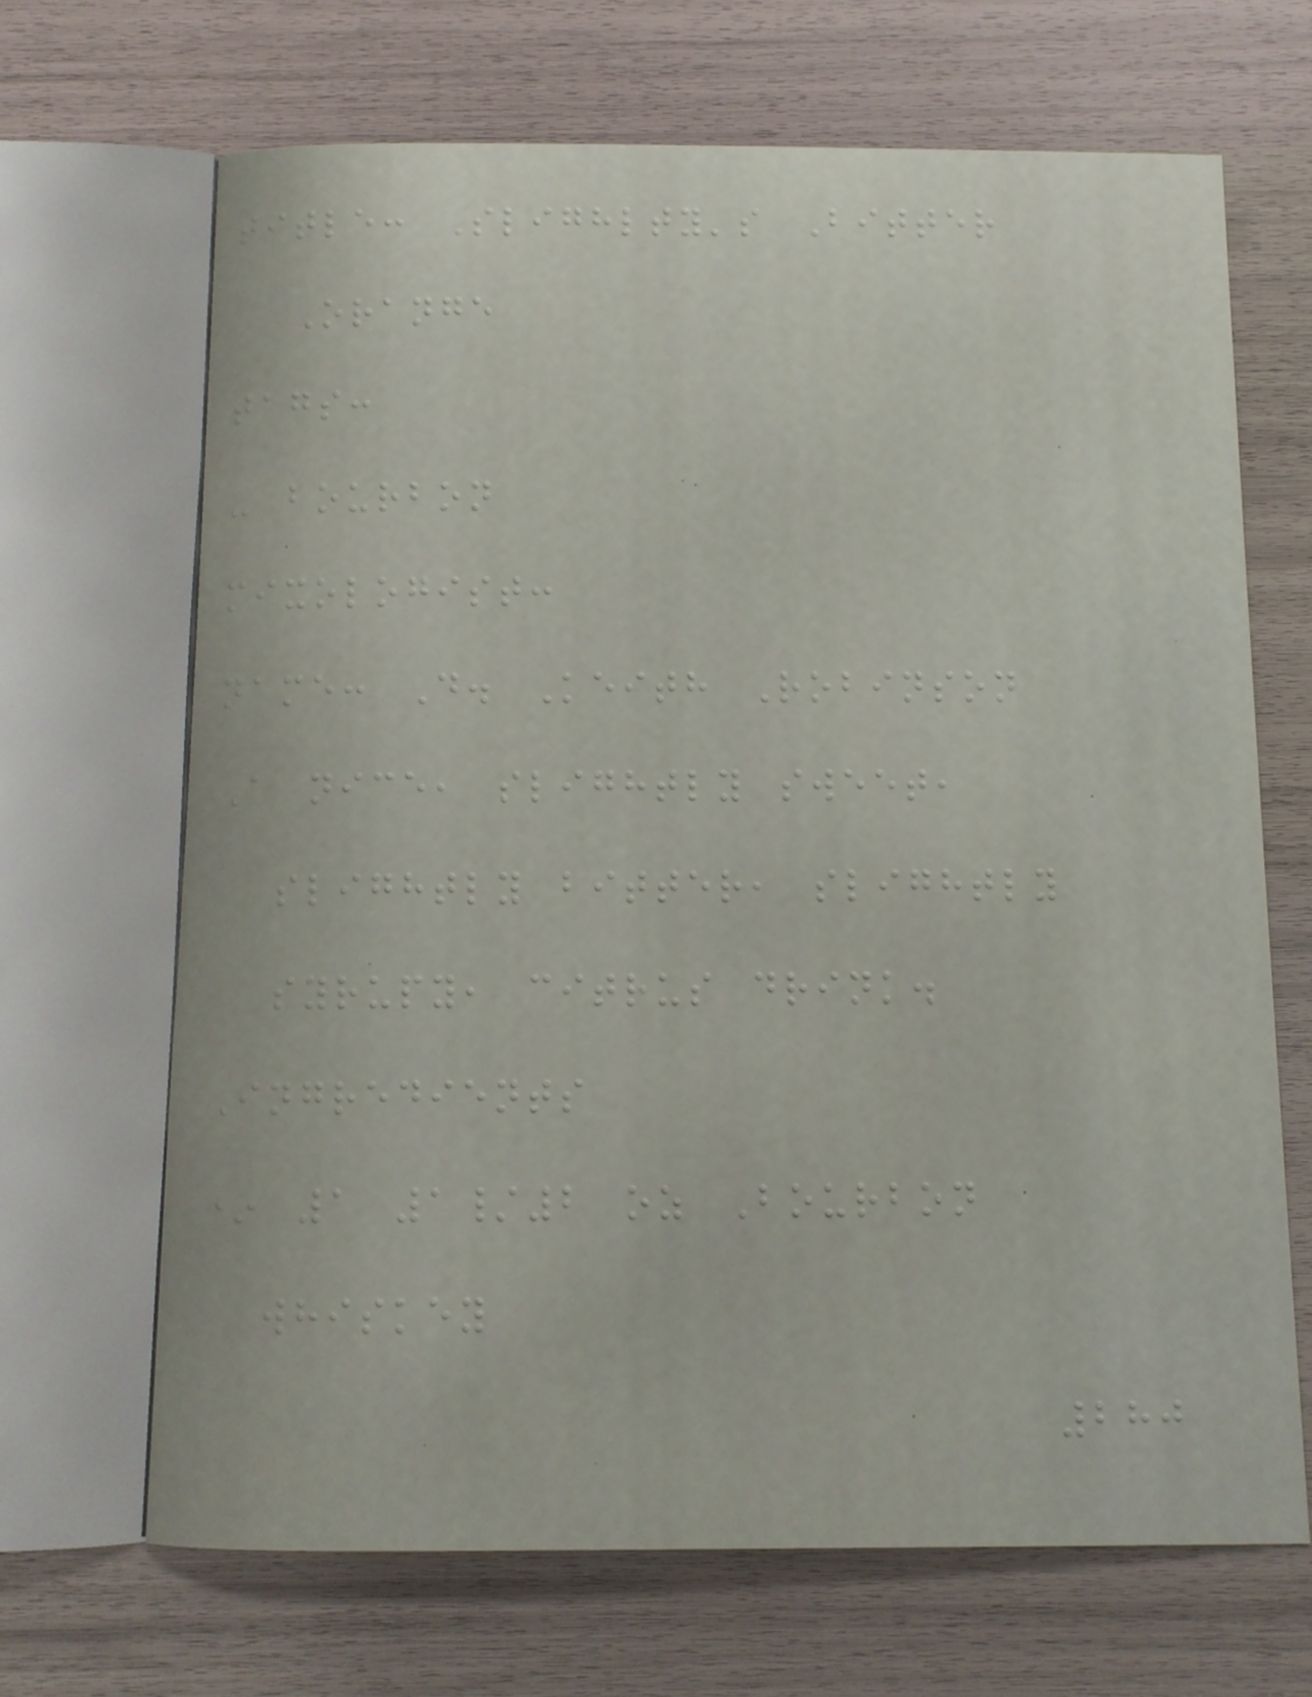title: Slighlty's Bitter
Orange
tags:
- bourbon
mixologist:
name: D. Keith Robinson
A nice, slightly sweet,
slightly bitter, slightly
syrupy, citrus drink.
Ingredients
* 1 1/2 oz Bourbon
whiskey
280
